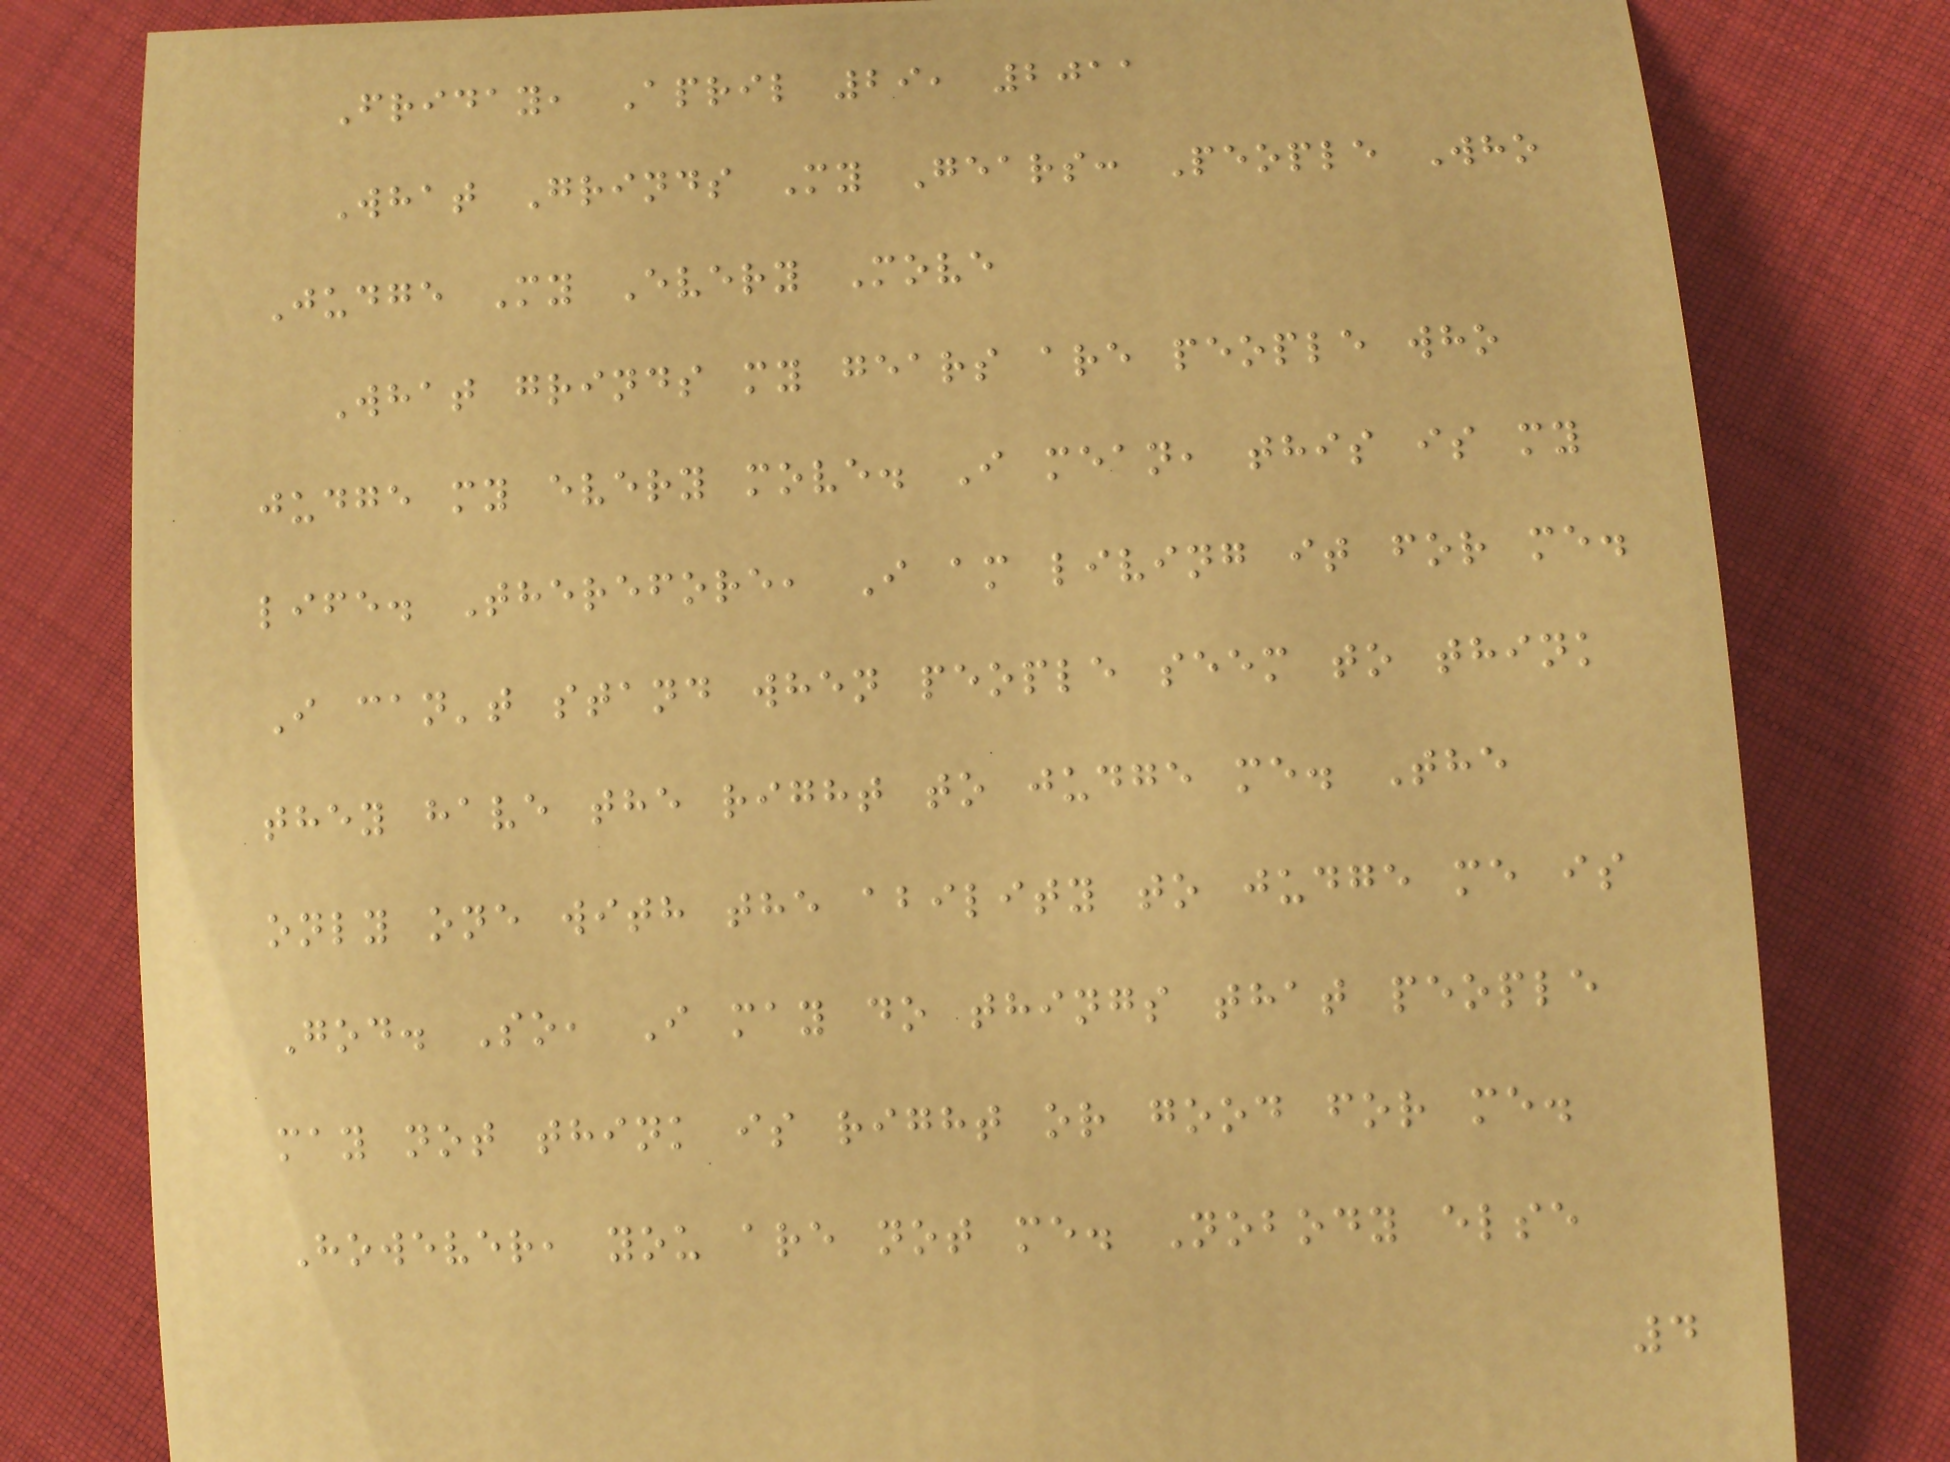Friday, April 29, 2011
What Grinds My Gears: People Who
Judge My Every Move
What grinds my gears are people who
judge my every move. I mean, this is my
life. Therefore, I am living it for me.
I can't stand when people seem to think
they have the right to judge me. The
only one with the ability to judge me is
God. So, I may do things that people
may not think is right or good for me.
However, you are not me. Nobody else
4
